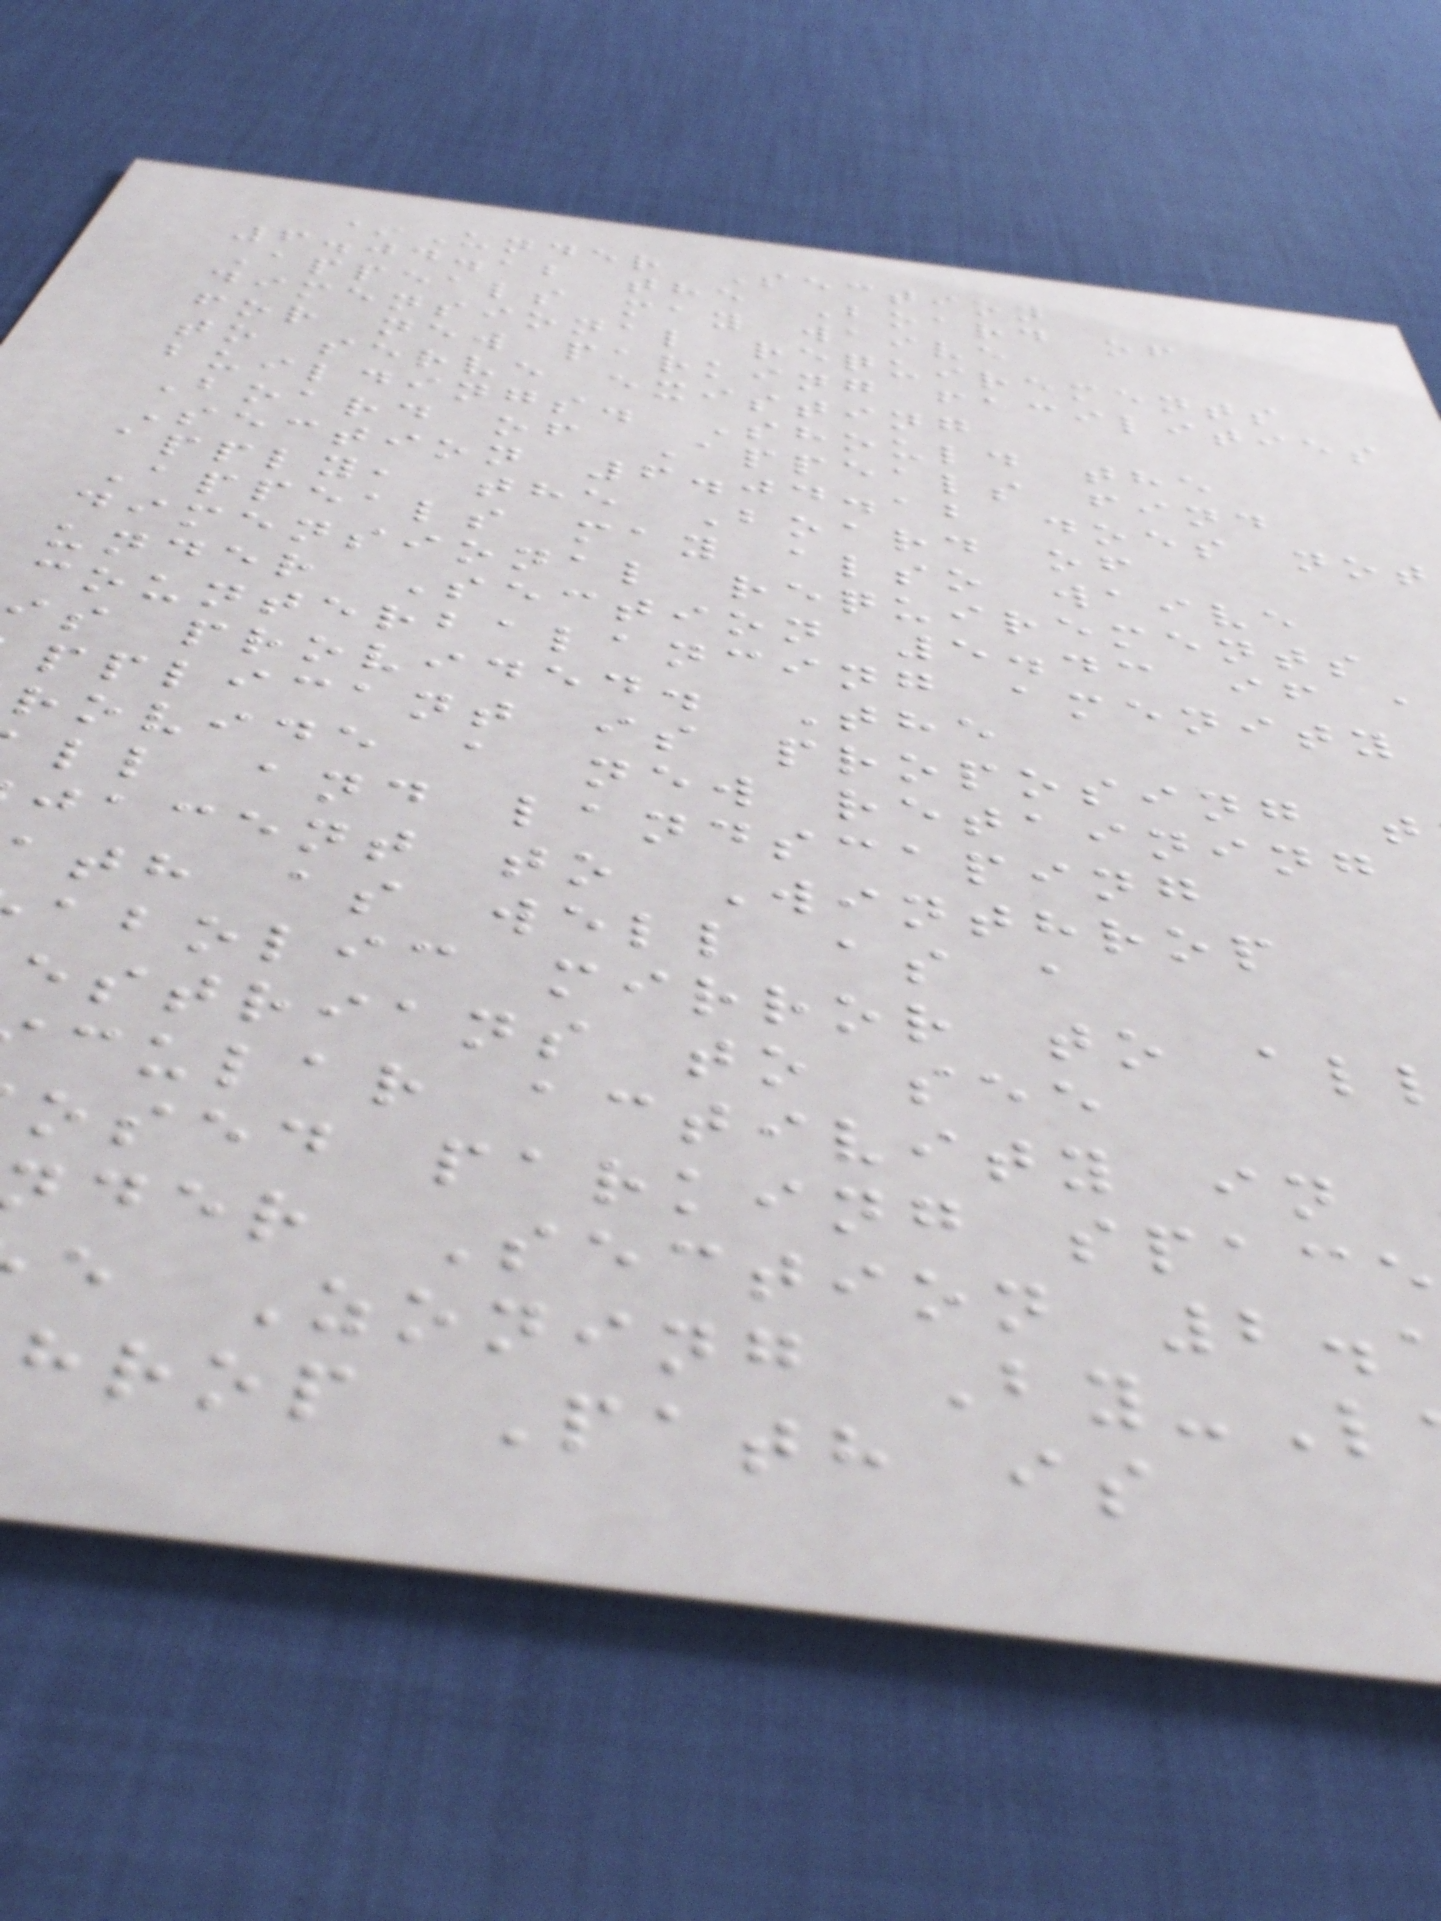*Under Section
6.04.12 the Board of
Appeals may waive
dimensional requirements
for new parking facilities
to serve existing
buildings. Should the
Board of Appeals find
Section 6.04.12 does not
apply, the Board of
Appeals may also waive
dimensional requirements
under Section 5.43 if a
counterbalancing amenity
s provided. The
pplicant is proposing t
rovide a new retaining
ll and landscaping
jacent to Winthrop
th as well as a
abolic mirror to al
estrians to see
cular activity in
osed parking space
der Section 2.
e Zoning By-L
hrop Path is
